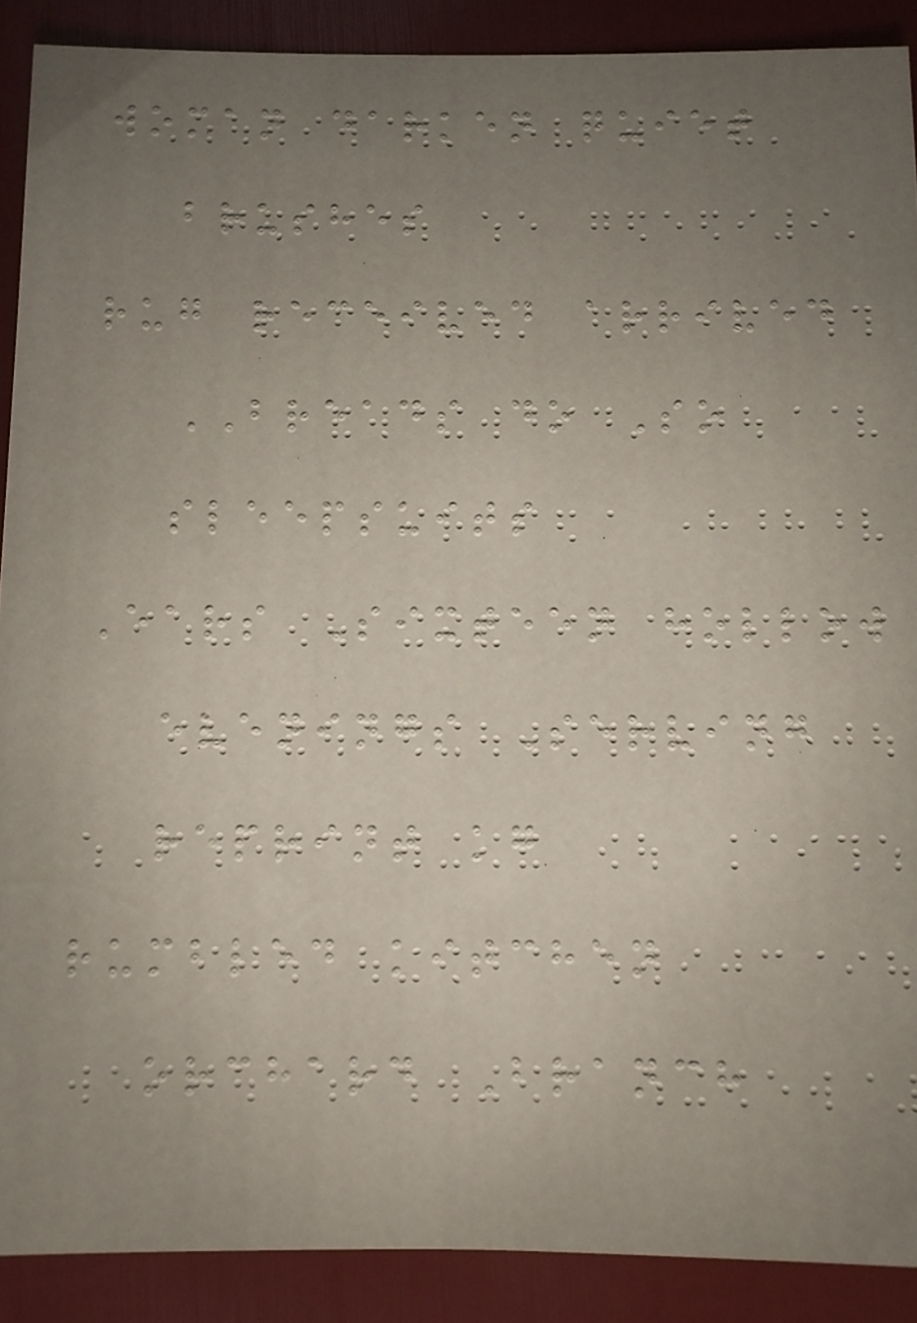woman darken quiet
brushes
rug received arrived
BREADS do So
sleepsuits
Ears Sixteen hollow
evenings Serving
reprint kg
rumbled kitchen
orchard Branch
